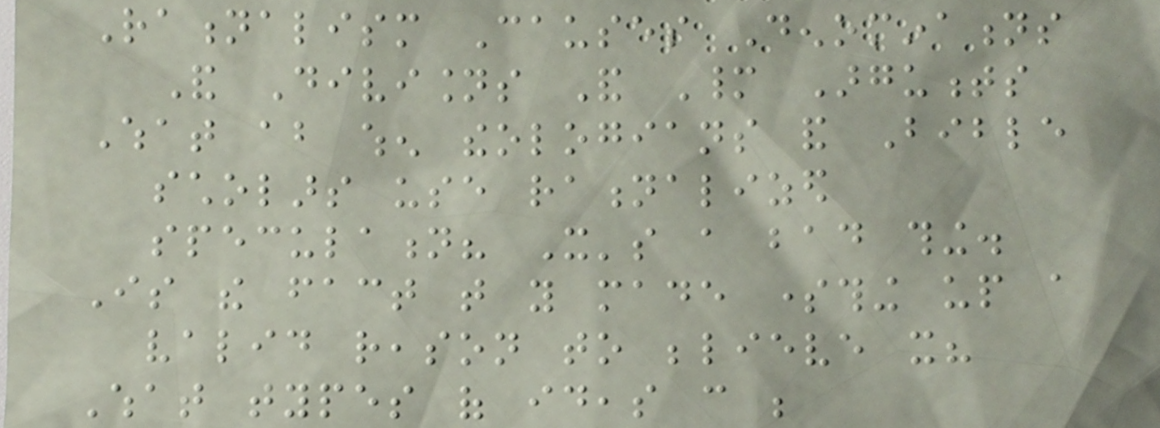Rationalism Causes Denominations
And Divisions And Many Arguments
What about when theologians and Bible
scholars use rationalized
speculation? It's a bad thing.
Is the fact that you made something up a
valid reason to believe it?
What types of ideas can be
